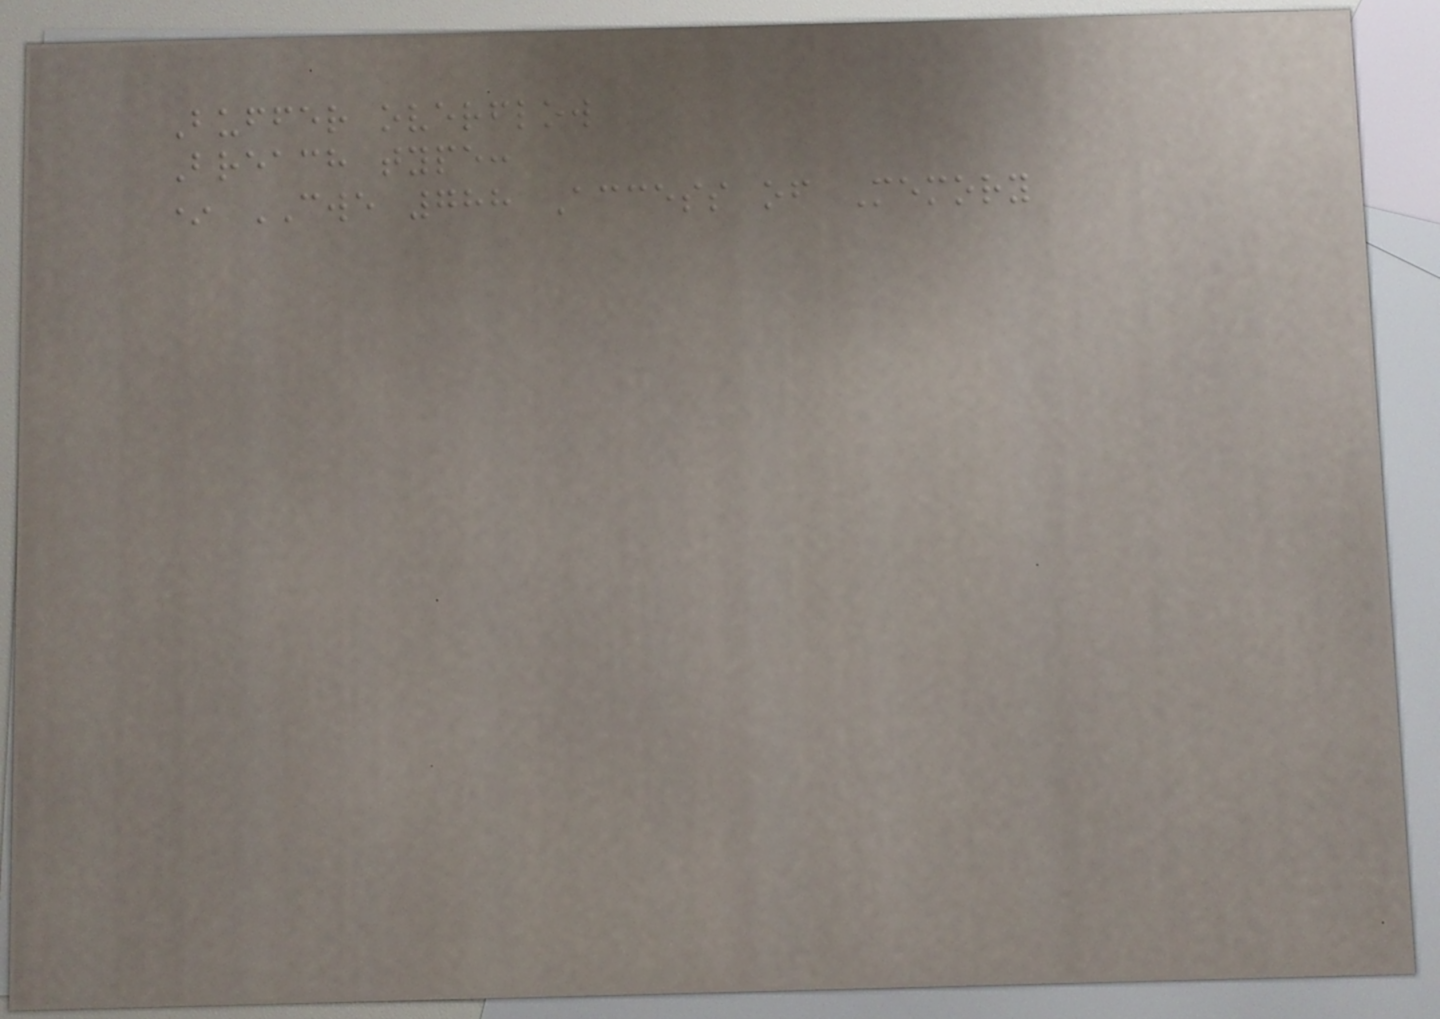Buffer overflow
Breach type:
* CWE 788 Access of Memory
